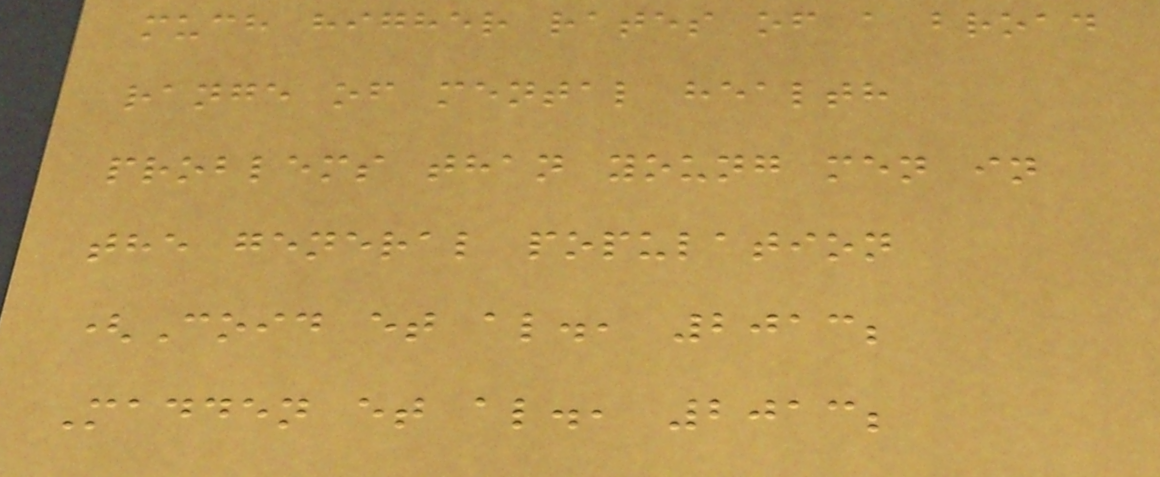much higher rates of a broad
range of mental health
problems than young men in
the general population
(Coid et al., 2013;
Madden et al., 2013;
